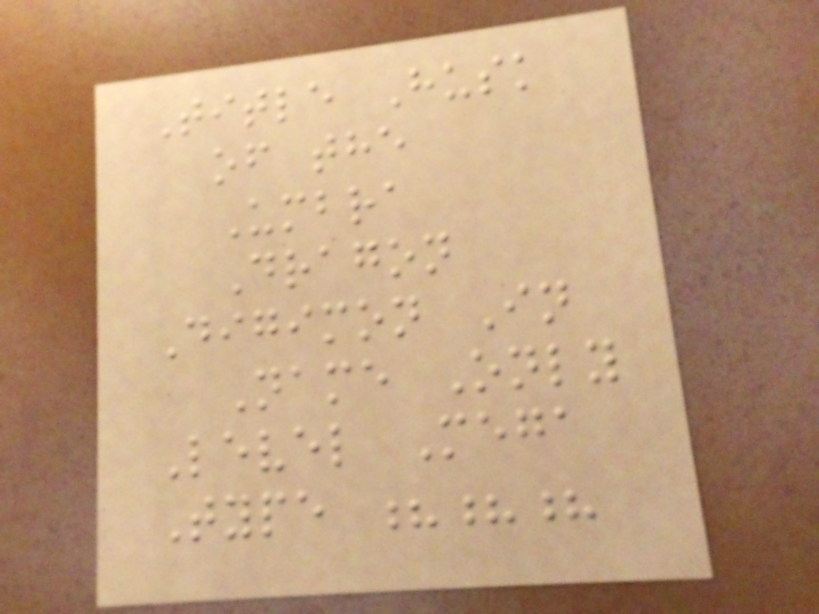Title Husk
of the
Umbra
Dragon
Digimon In
Name Only
Level Mega
Type ???
